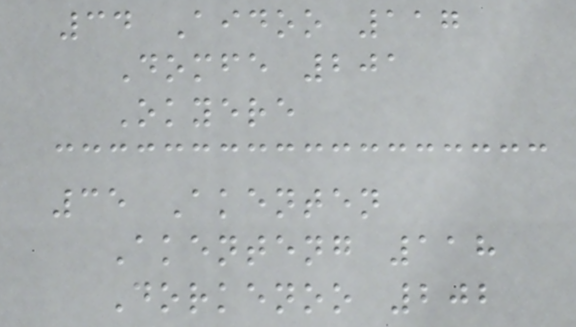34 Aidoo 117
Domfe 201
Okyere
35 Akenten
Akenteng 118
Dorkenoo 202
